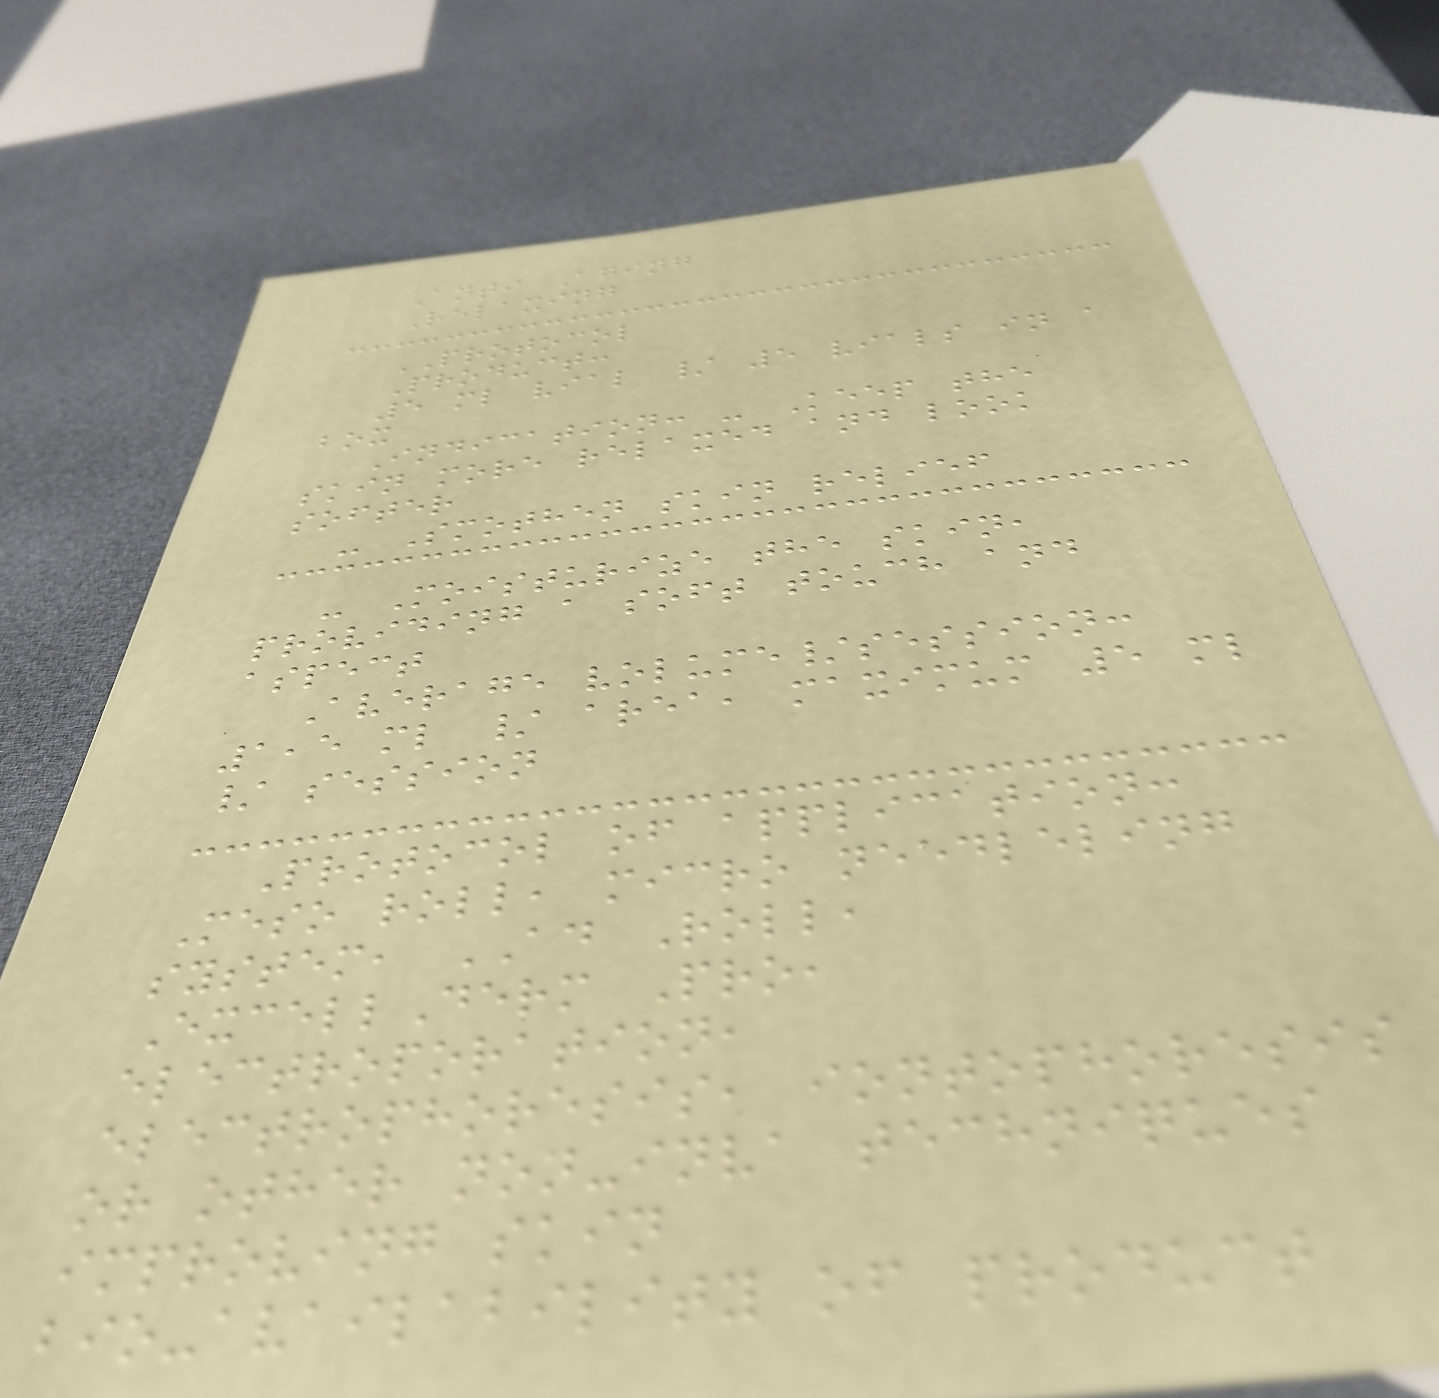Anti Aging
Relaxing
PROTOCOL
Product:
5 ml vial / 5 vials in a
box
Indication: - Keep the
skin more relaxed and look
softer
- Smothen skin relief
- Moisturize the skin,
providing a soft touch and
aspect
Average volume/session:
1,5 ml / area, maximum 5 ml
/ session
Protocol of application:
Meso roll, micro needleling
system, AD Roll,
ExcellDerm Pro,
electroporation,
electrophoresis, iontophoresis
or other non-inva techniques
improving skin
bio-availability of product
